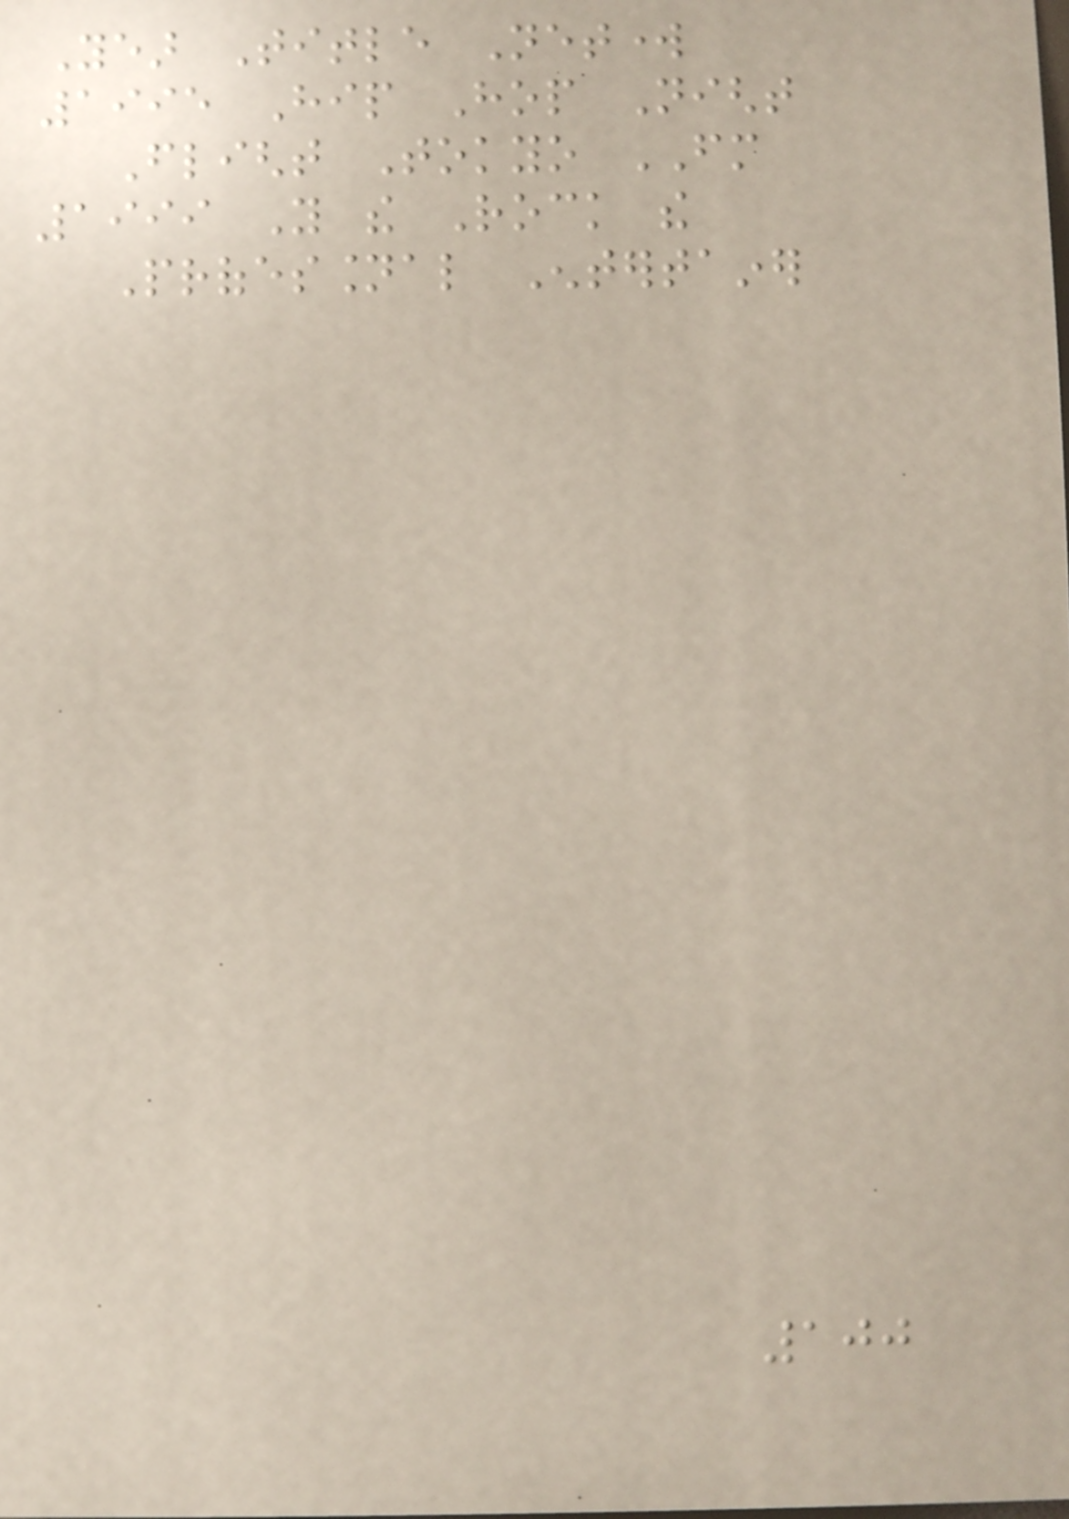Year Title Network
1995 Hip Hop Night
Flight Tokyo FM
1999 You the Rock the
Professional Entertainer
100
